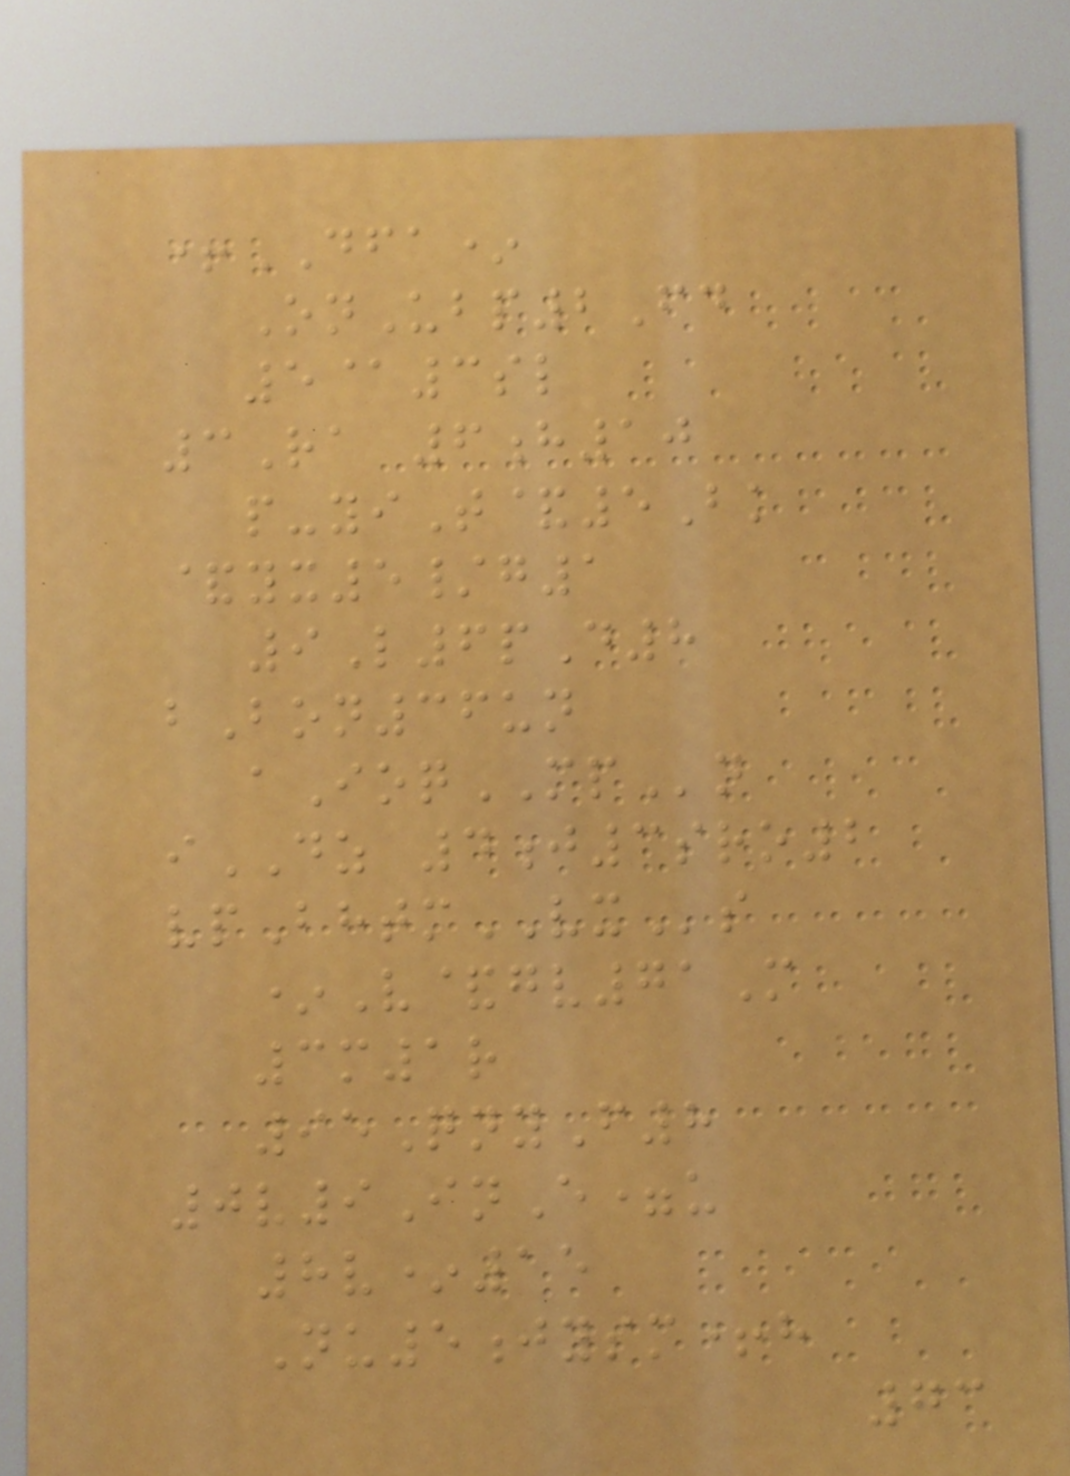+DFA*
OnUbp2Fd
5@3sl
3Ra 6h10
p-yiT&5Bk
&yx5/g1
9L6pD8
bBon36un
aIoqMPn
iDZ 4j3sro2
vpBhtmVXs
*V&gv71M
3m1r
95QnyF8
0v9InE=u
8v*15
Nu5jysm+h
73
